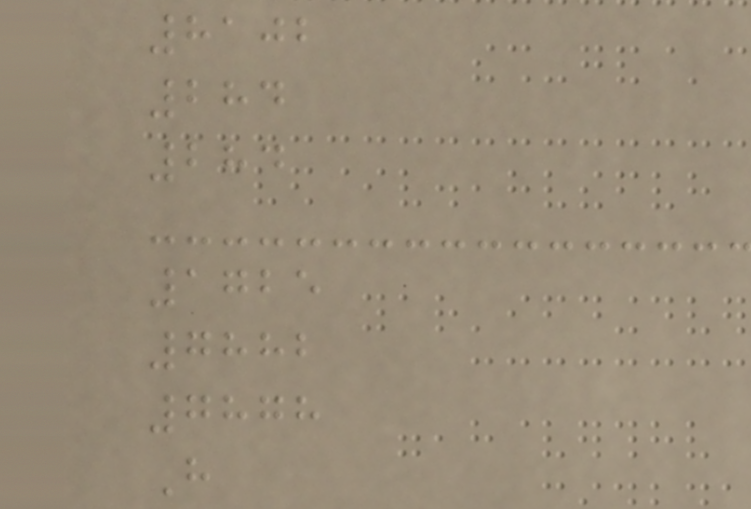8102
284
284
1725
7882
7878
H
